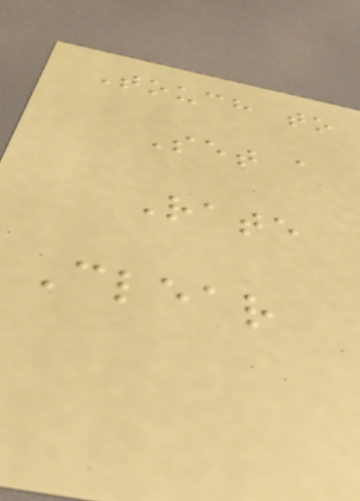Touch to
Set a
Rate
Clear
